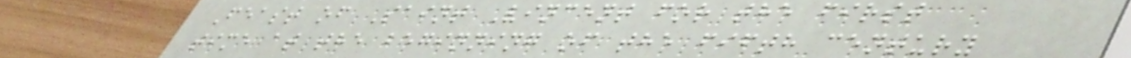Feast of Saint Vincent for the first
time at the beginning of the fifth century
